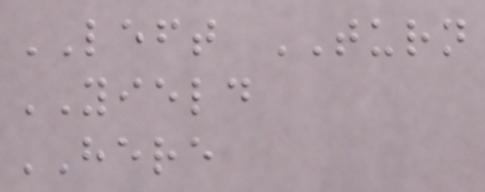LEFT TURN
YIELD
HERE
